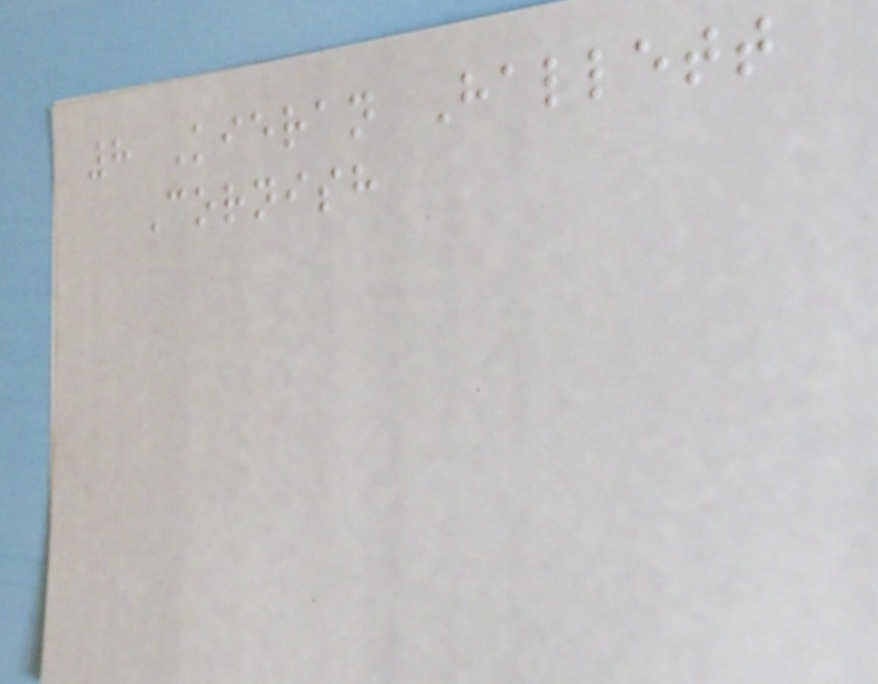8 Kieran Hallett
Cornish
